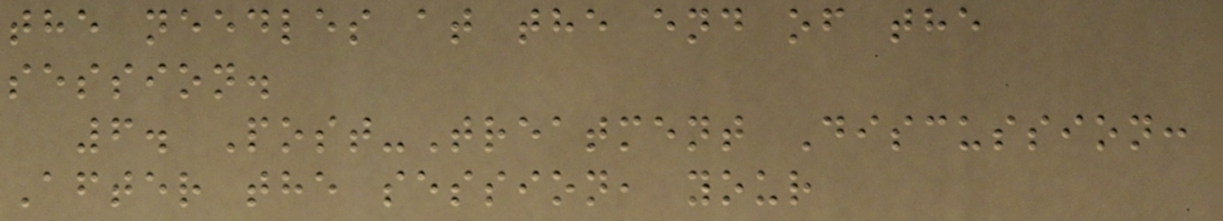the needles at the end of the
session.
6. Post-Treatment Discussion:
After the session, your
